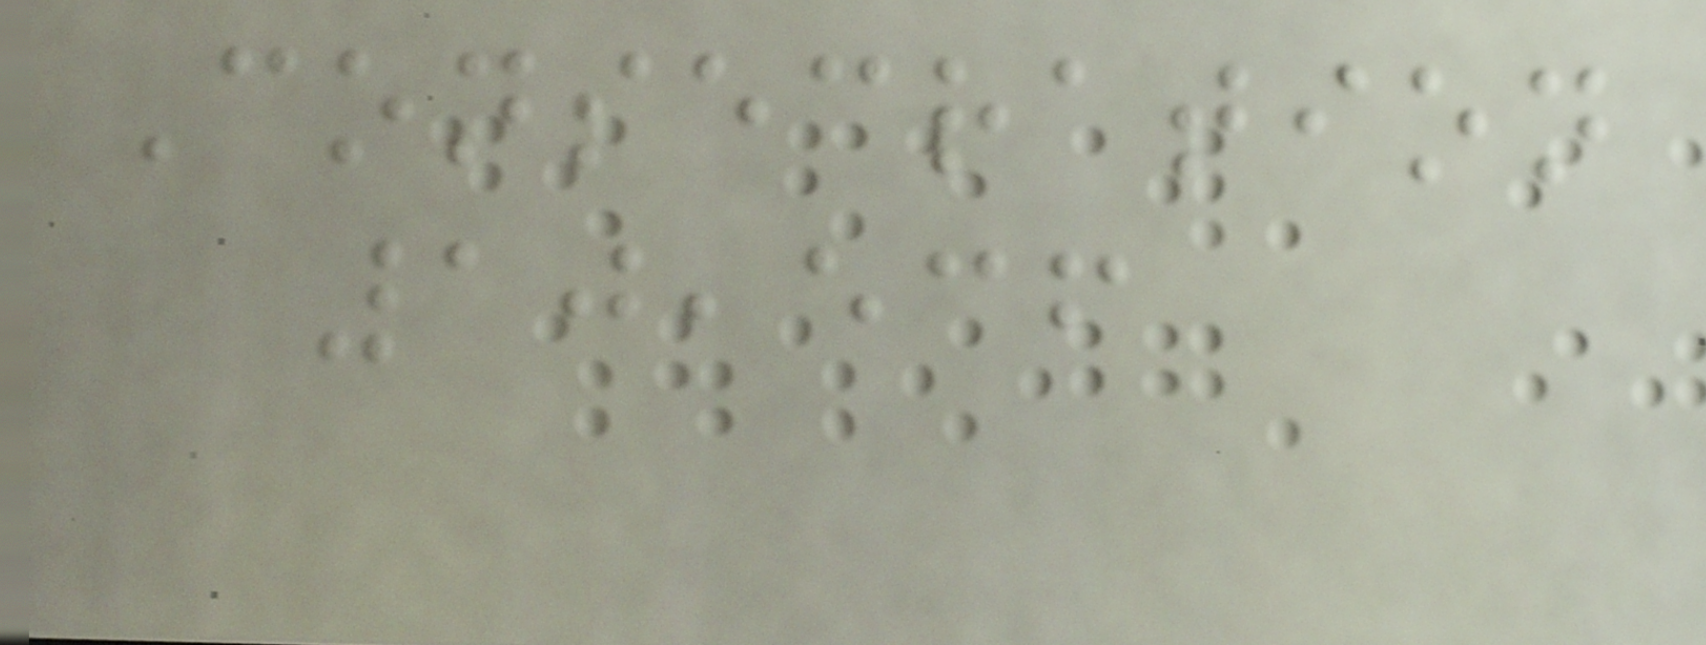Consecration
10,536
